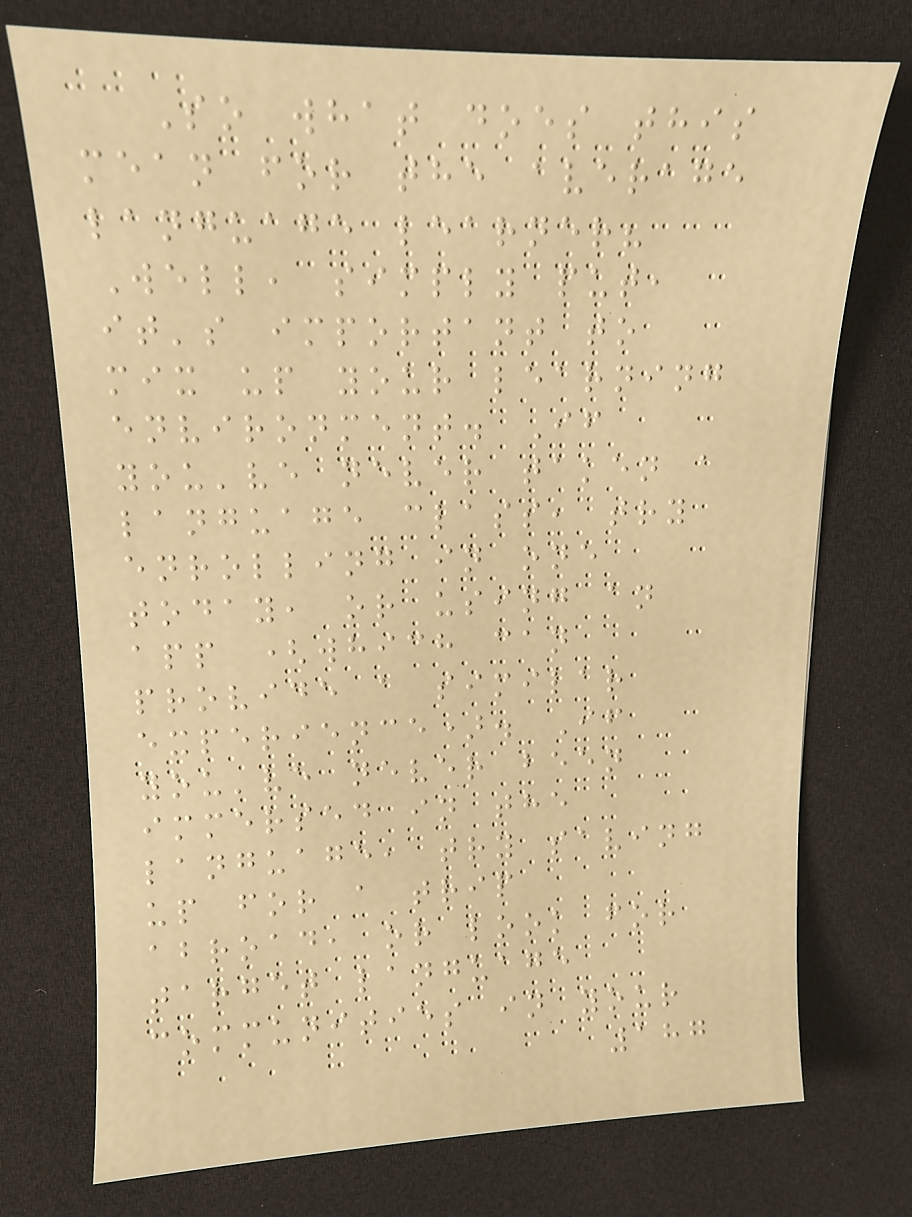So what does this
mean for the average
language learner?
Well, simply put,
it's important to
mix up your learning
environment. If
you've never taken a
language class, try
enrolling in one
today, or using an
app (which can
provide a similar
experience). If
you've never been
immersed in the
language, try saving
up for a trip
abroad, or look for
target language
communities in your
187
